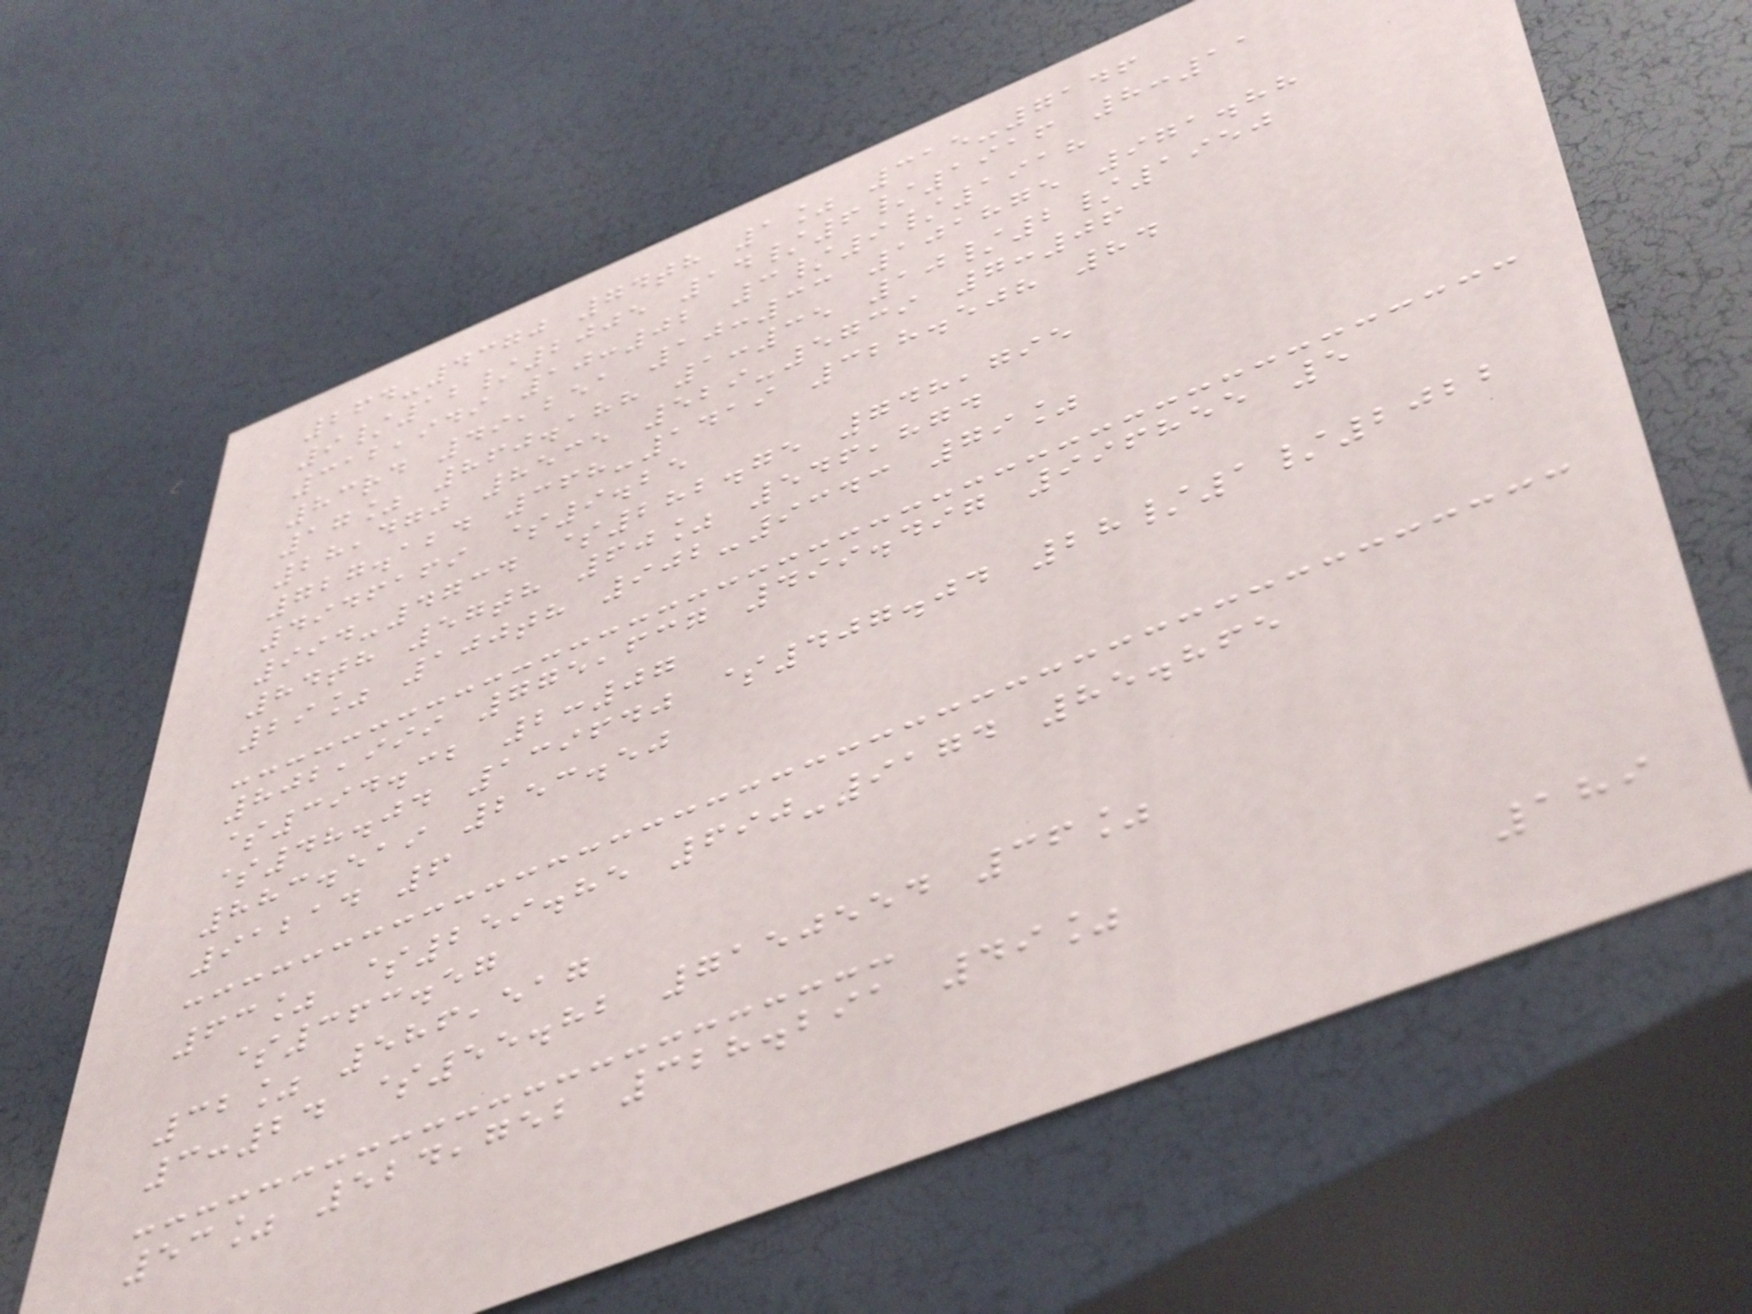264-4370 74th 1% 315-7146
9/12/2005 14/6/1916 8:11
312,949 10:02 3/9/1918
83rd 49,251 10:33 101875 971.88
17% 860.188 1:35 10/2/1950
28,470 8535 529-5739 7:06
727.124 368-1419 328.508 84
4946169 $9.25
994-4734 $282.75 748,795
84th 57th 60% 546,874
29% 100th 902-9343 79%
802,999 775,637 499.497 996855 5
$394.32 2:07
$48.04 139640 $407.04 28/1/2022
883.519 253.50
91214 6
63% $259.85 690-9174 85.865
$363.57
32% 586,517
3:24 $55.82 7150554 36%
53% 524,752 328.291 49%
189
